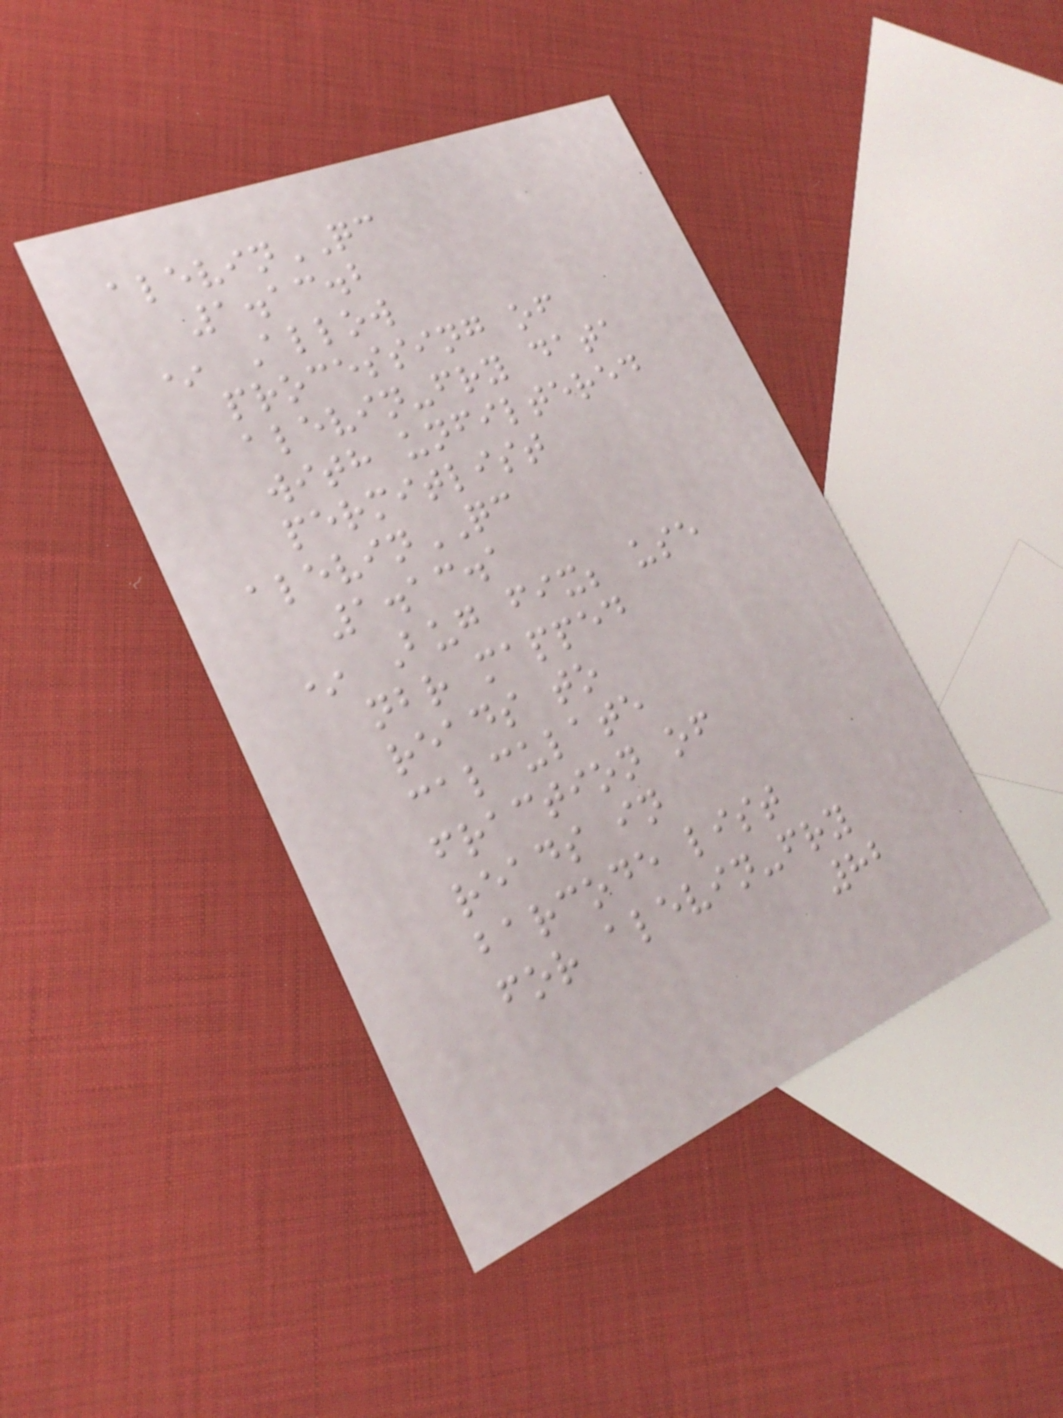alevinQC
1.13.2
* Allow
processing of
alevin-fry data
with unfiltered
permitlist
alevinQC
1.13.1
* Bug fix; use
nbr mapped
reads to
calculate
fraction of
reads in
barcode list
for alevin-fry
82
